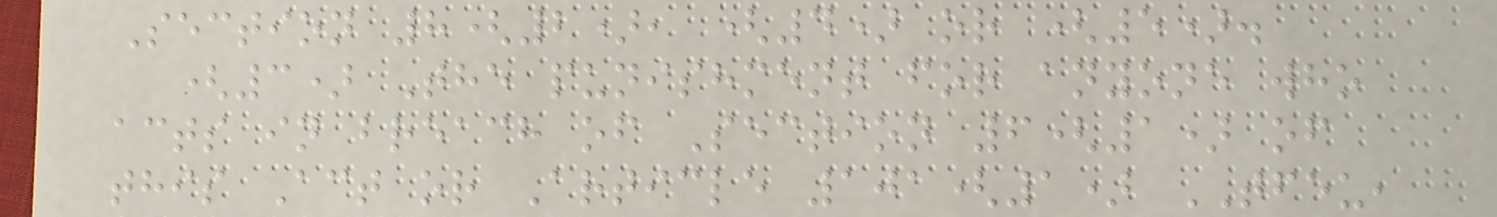Section 8(2), (4) or (5).
(3) The punishment for anyone who
acts in breach of Section 6(1) of
this Act or Article 101(1) TFEU,
